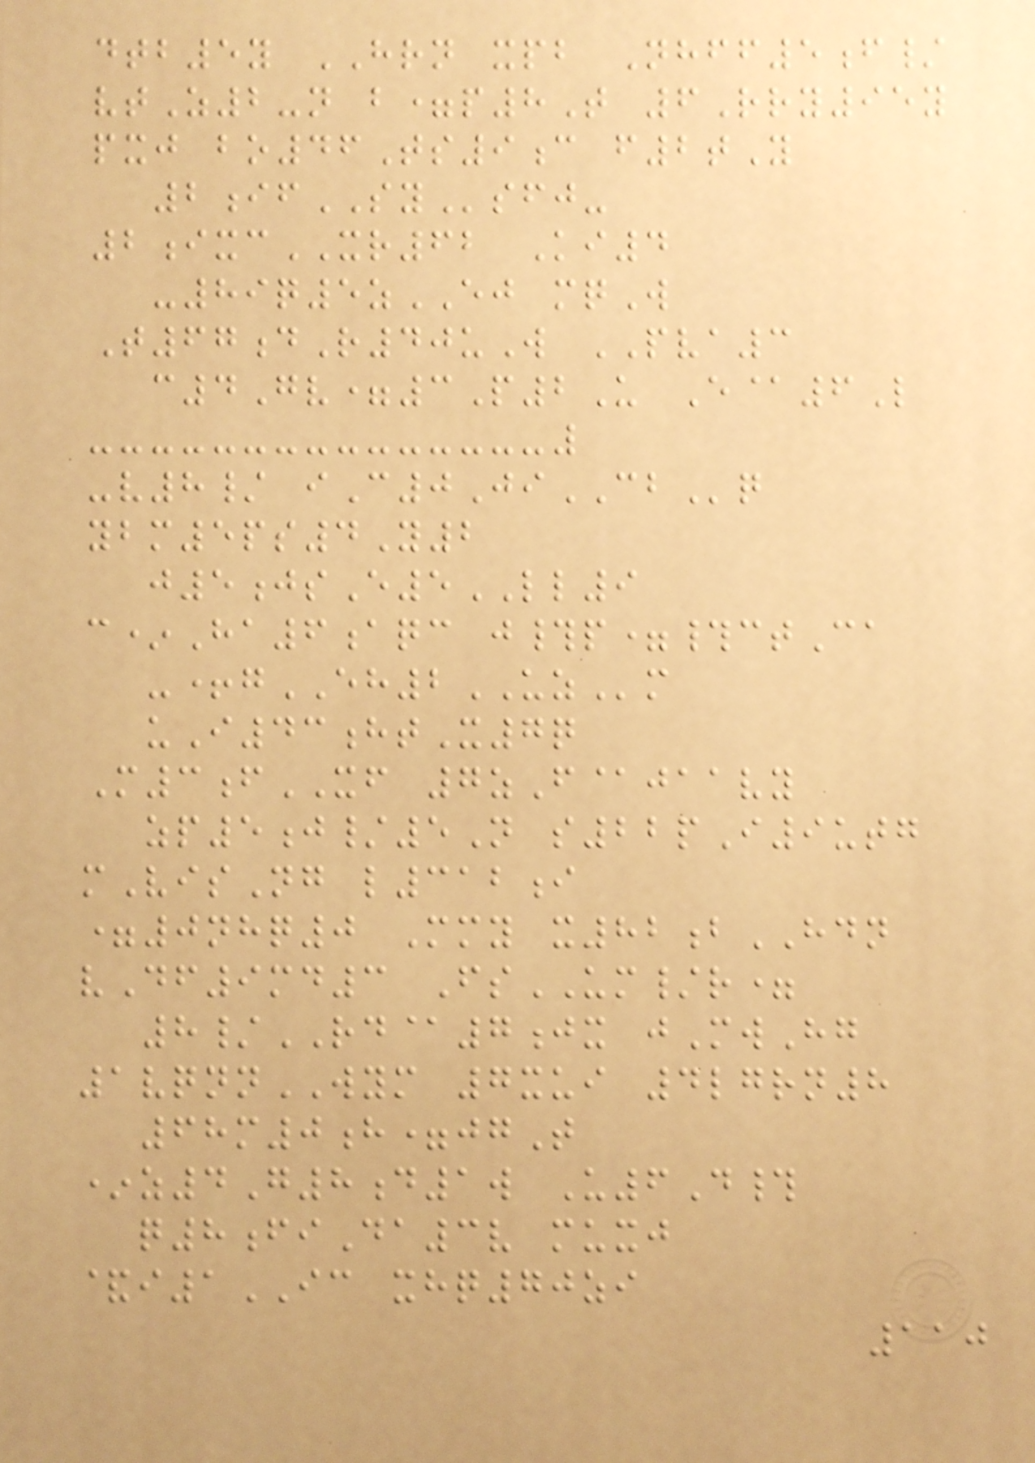dtb5y HRN xpb Nhff5f/
vtZ2-n b=p8T 6Rry95y
pxj bo46Ts9c f2tY
2ifSYsfj-
2ixcXR62 Ki4
-89q5zEJ mqW
T67dR40uW PVA3
c4Gv=3P2U E@6L
-v8/ iC0JiCBq
ybm5ps4Y2
j5jsE5LL9
c*Ha6aqc j#p=#ctCa
-+gEH2UZm
uI43htX7q
M3fXF 7zF@jaavy
zp5j/5N s22pI9utg
mVisNg l312i
=0nhq0 Mmy x82bHDN
vDf9md3 FsUM/r=
8/RD@7jx jMwHg
1vqnnWYM 7xui 4lgrn8
68m0h=jgT
*z4G8d1w U6D#
q8fiDa3v muxj
&i1IC xhq70zi
110
